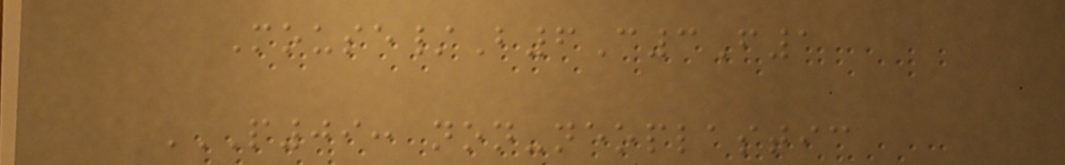Mouse/B6C3F1
P09: NON-NEOPLASTIC
